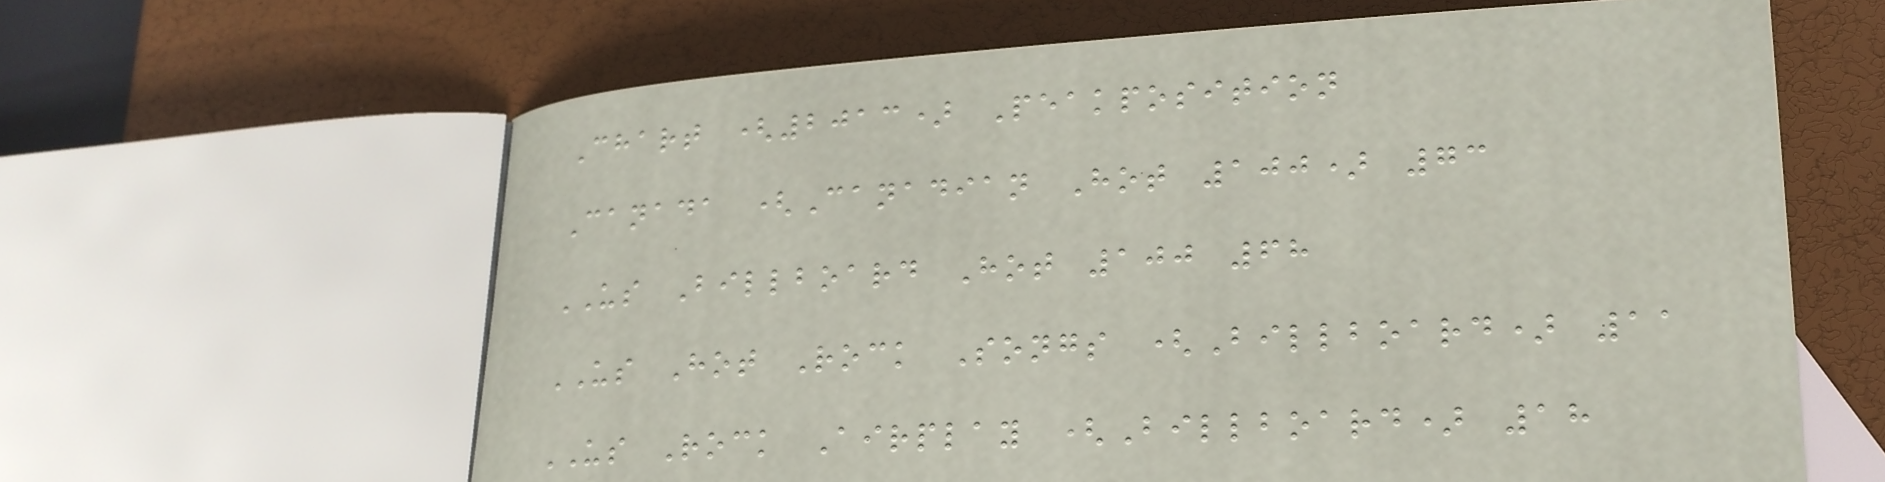Chart (2013) Peakposition
Canada (Canadian Hot 100) 73
US Billboard Hot 100 68
US Hot Rock Songs (Billboard) 11
US Rock Airplay (Billboard) 18
